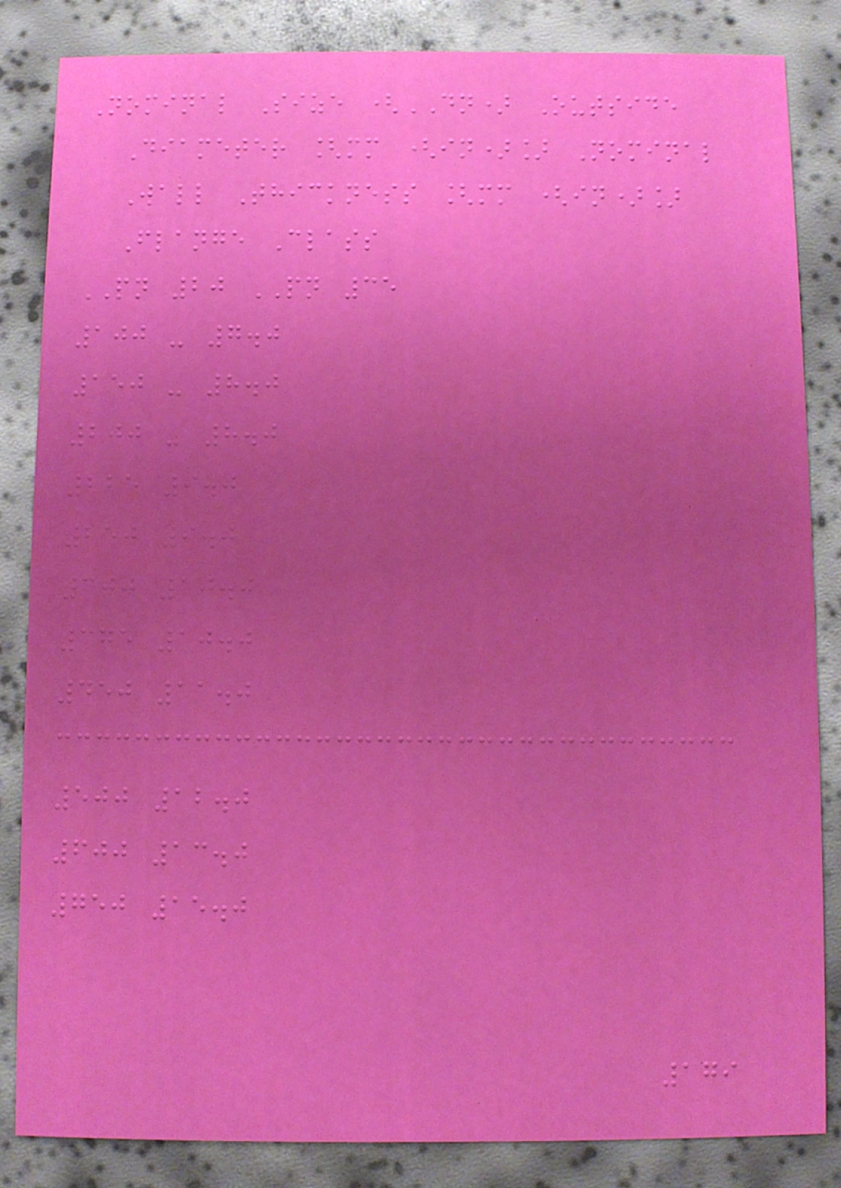Nominal Size (DN) Outside
Diameter [mm (in)] Nominal
Wall Thickness [mm (in)]
Flange Class
PN 20 PN 35
100 - 7.0
150 - 8.0
200 - 8.0
225 9.0
250 9.0
300 10.0
375 10.0
450 11.0
500 12.0
600 13.0
750 15.0
179
